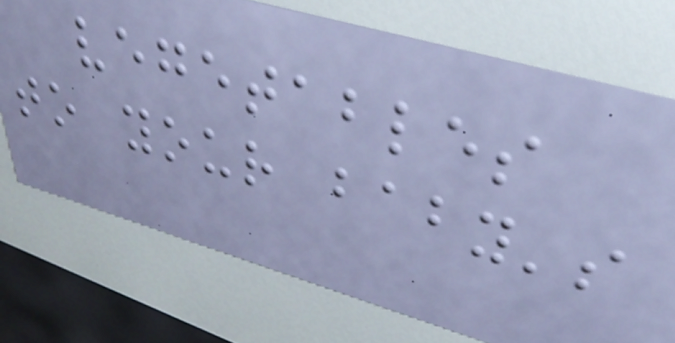vegetables
to your baby's
